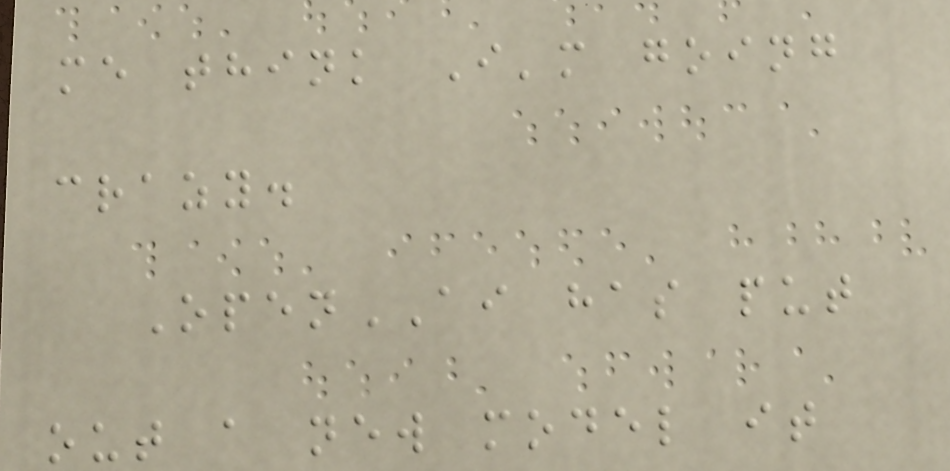me think I'm going
crazy.
OpenAI has put
out a new model it
